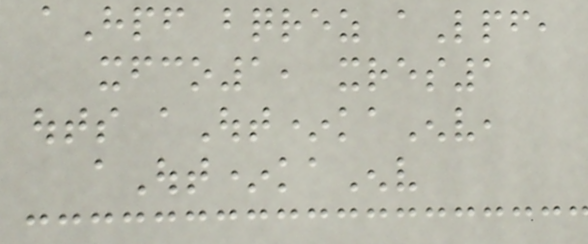aHpf bqrez aLpf,
xfco1, xres1
outs aOut*kaEnv,
aOut*kaEnv
